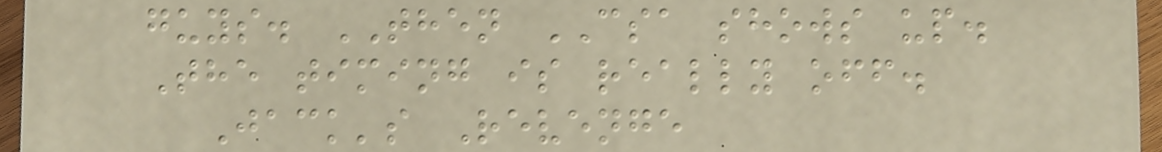guys. THEN CSA shows up.
The timing is really off.
Jack's Revenge
